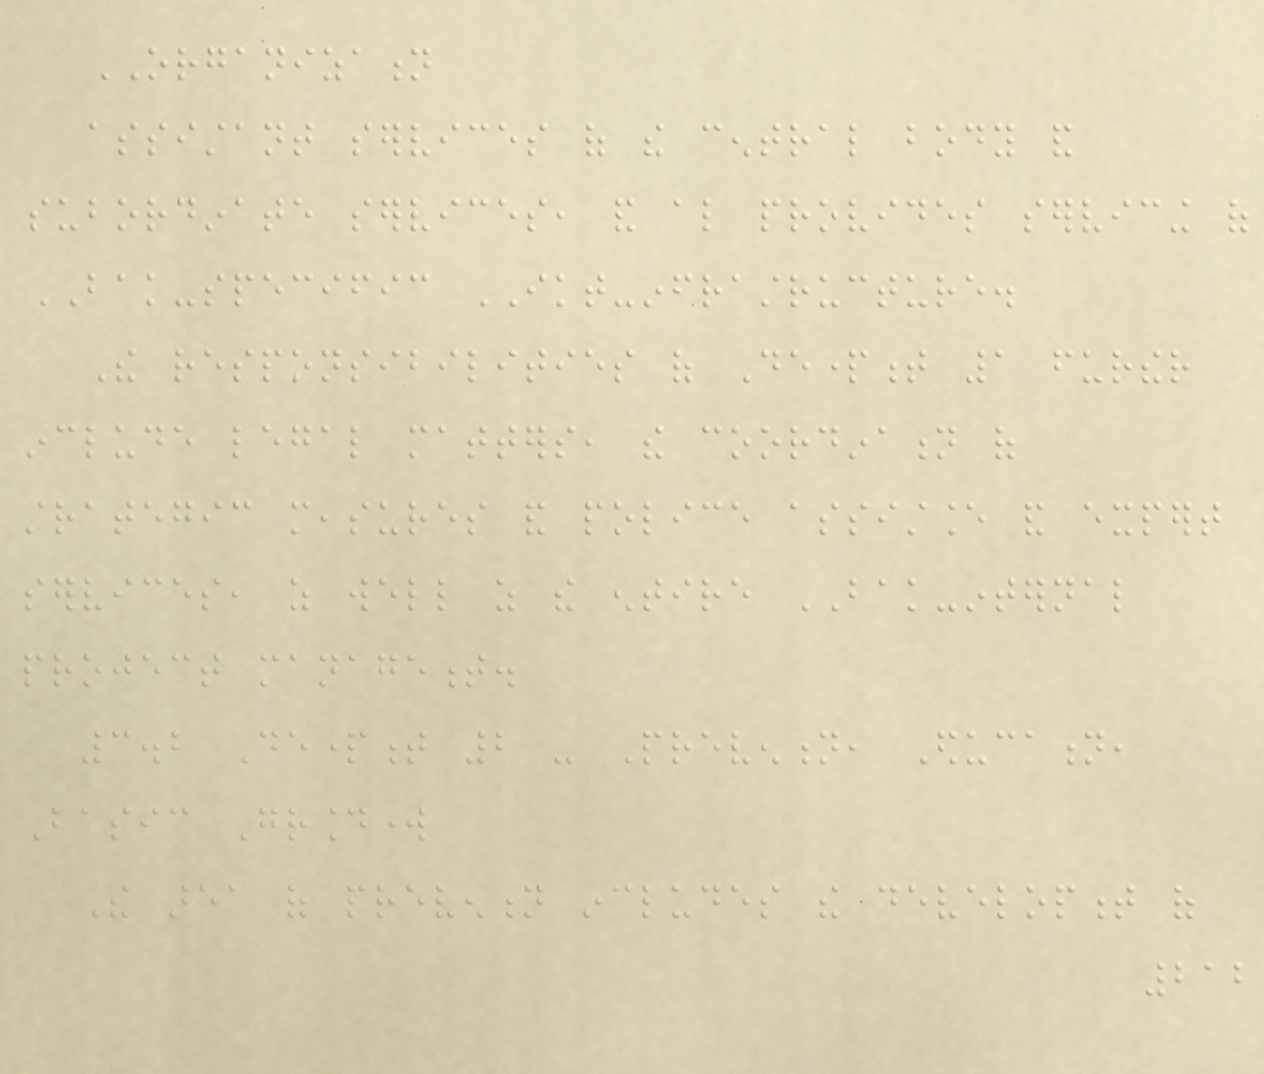ORGANIZATION
assistant services of the central body and
subordinate services, and also provides servicing of
BAK-specific IKT-infrastructure.
The responsibilities of Department 1 further
include legal matters, the coordination of
strategic measures and police assistance and expert
services, as well as the entire BAK-internal
project management.
3.2 Department 2 - Prevention, Education,
Basic Groundwork
The area of prevention includes the development of
212
